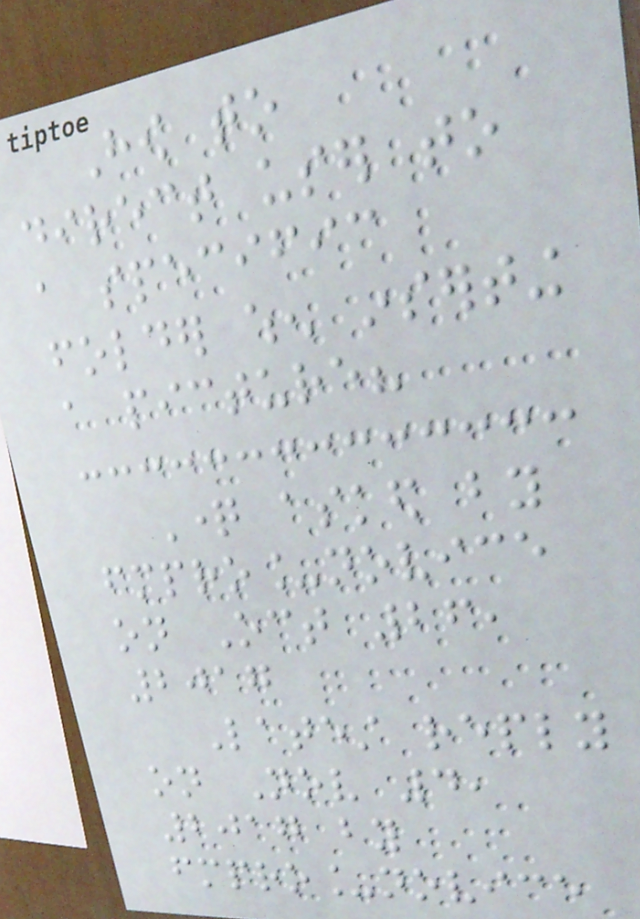How to
direct user to
a specific
folder when inserting
a picture?
Question asked by
fmpro_novice
on Oct 26,
2017
Latest reply
on Nov 4,
2017 by
fmpro_novice
